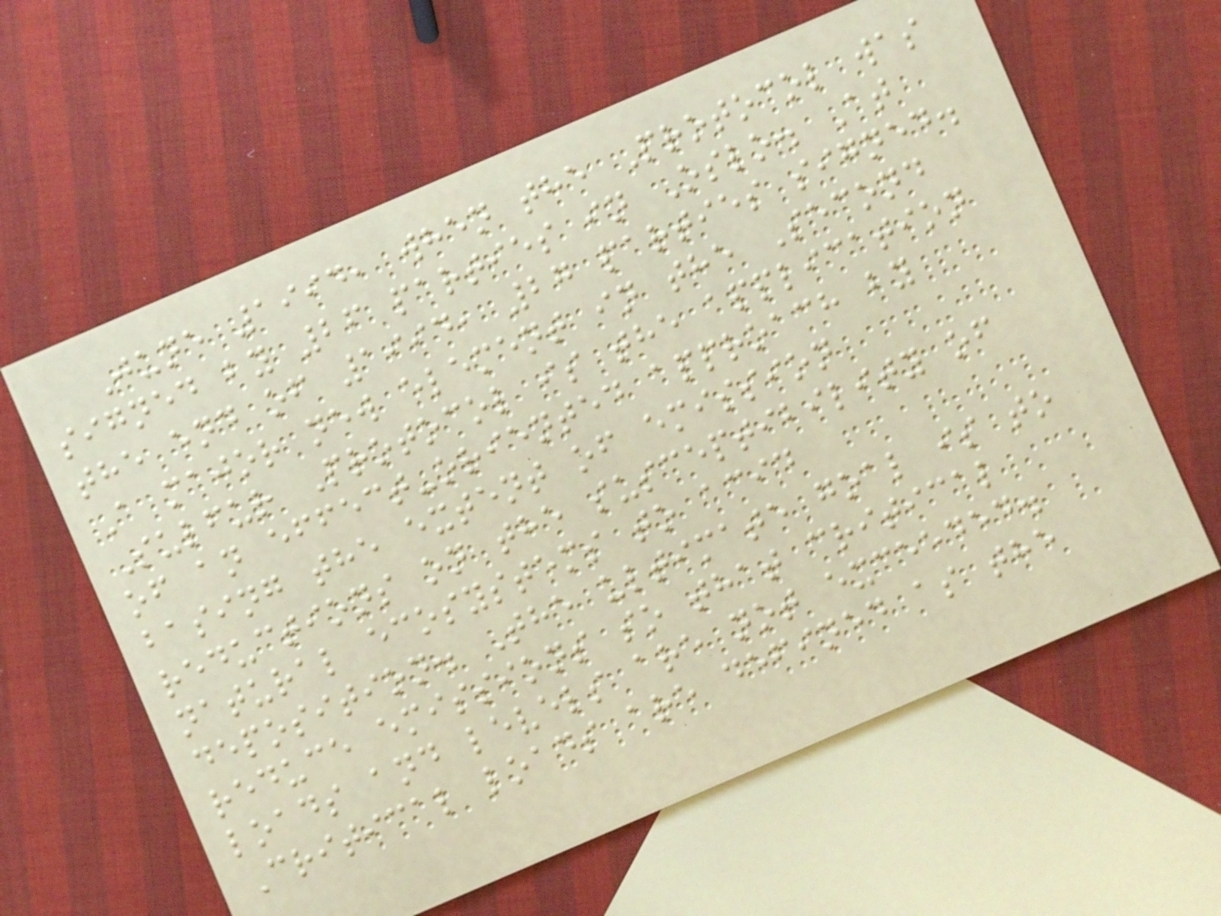June 1994, when the Protocol was
signed by 26 parties in Oslo. At
the end of 1994, 27 parties signed.
A major new element in the Second
Sulfur Protocol is the application
of an effect-oriented approach by
basing the extent of emission
reductions on the susceptibility of
natural ecosystems to acid
deposition. The ultimate goal is to
reduce emissions so that critical
loads and levels are not exceeded.
Critical loads are defined as the
